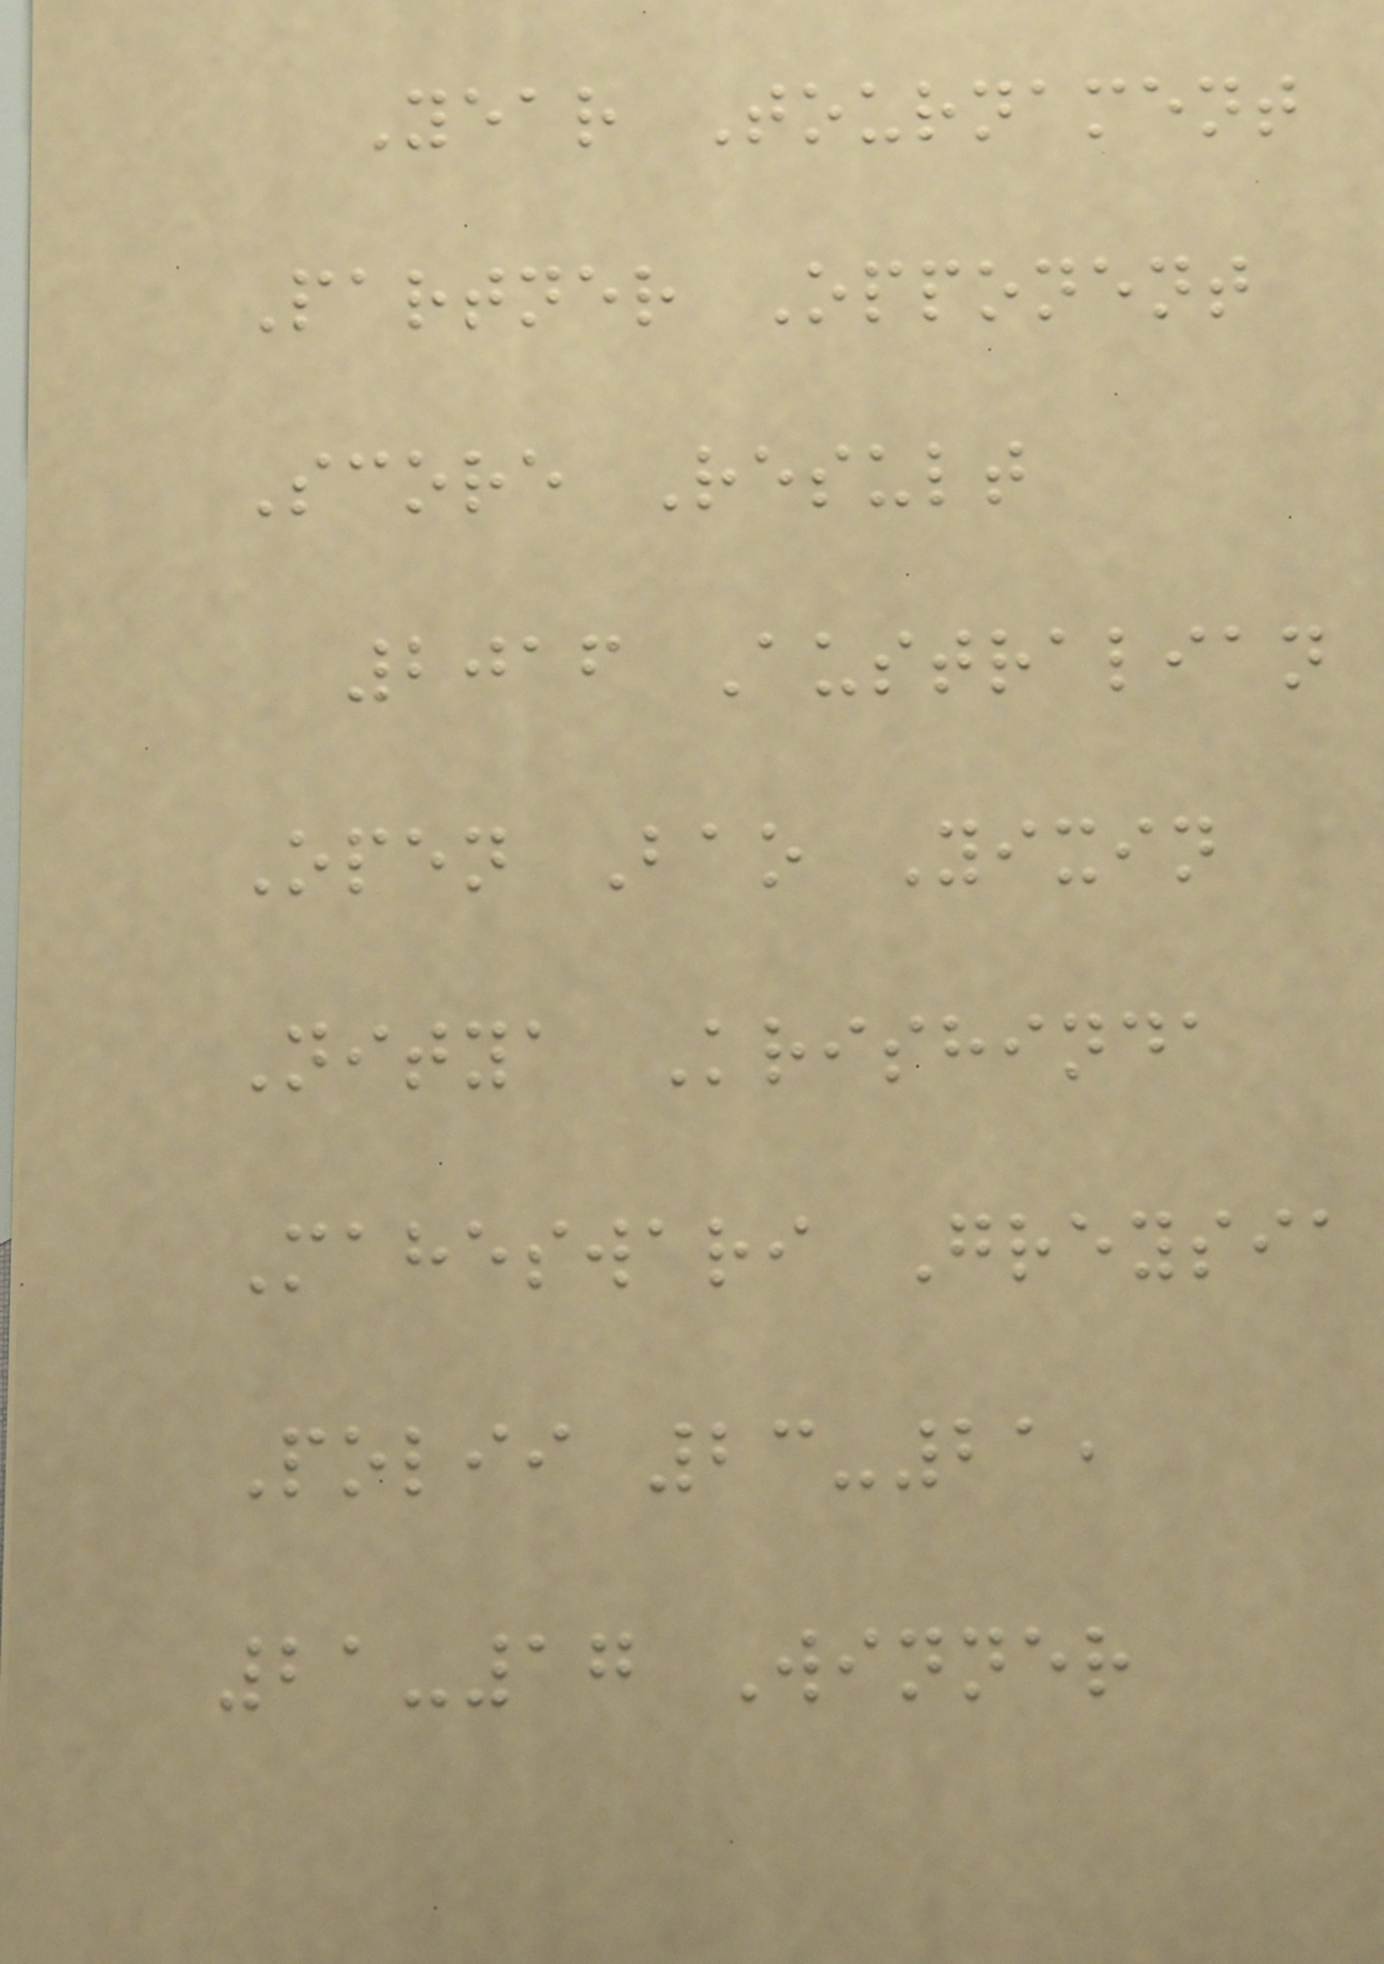Year Tournament
Partner Opponent
Score Result
2016 Australian
Open Bao Yixin
Nitya Krishinda
Maheswari Greysia
Polii 23-21,
21-17 Winner
